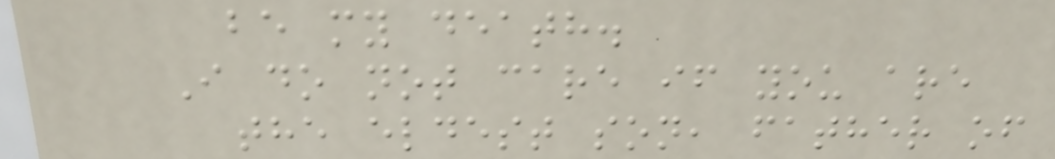be my death.
I do not care if you are
the eldest son, father of
